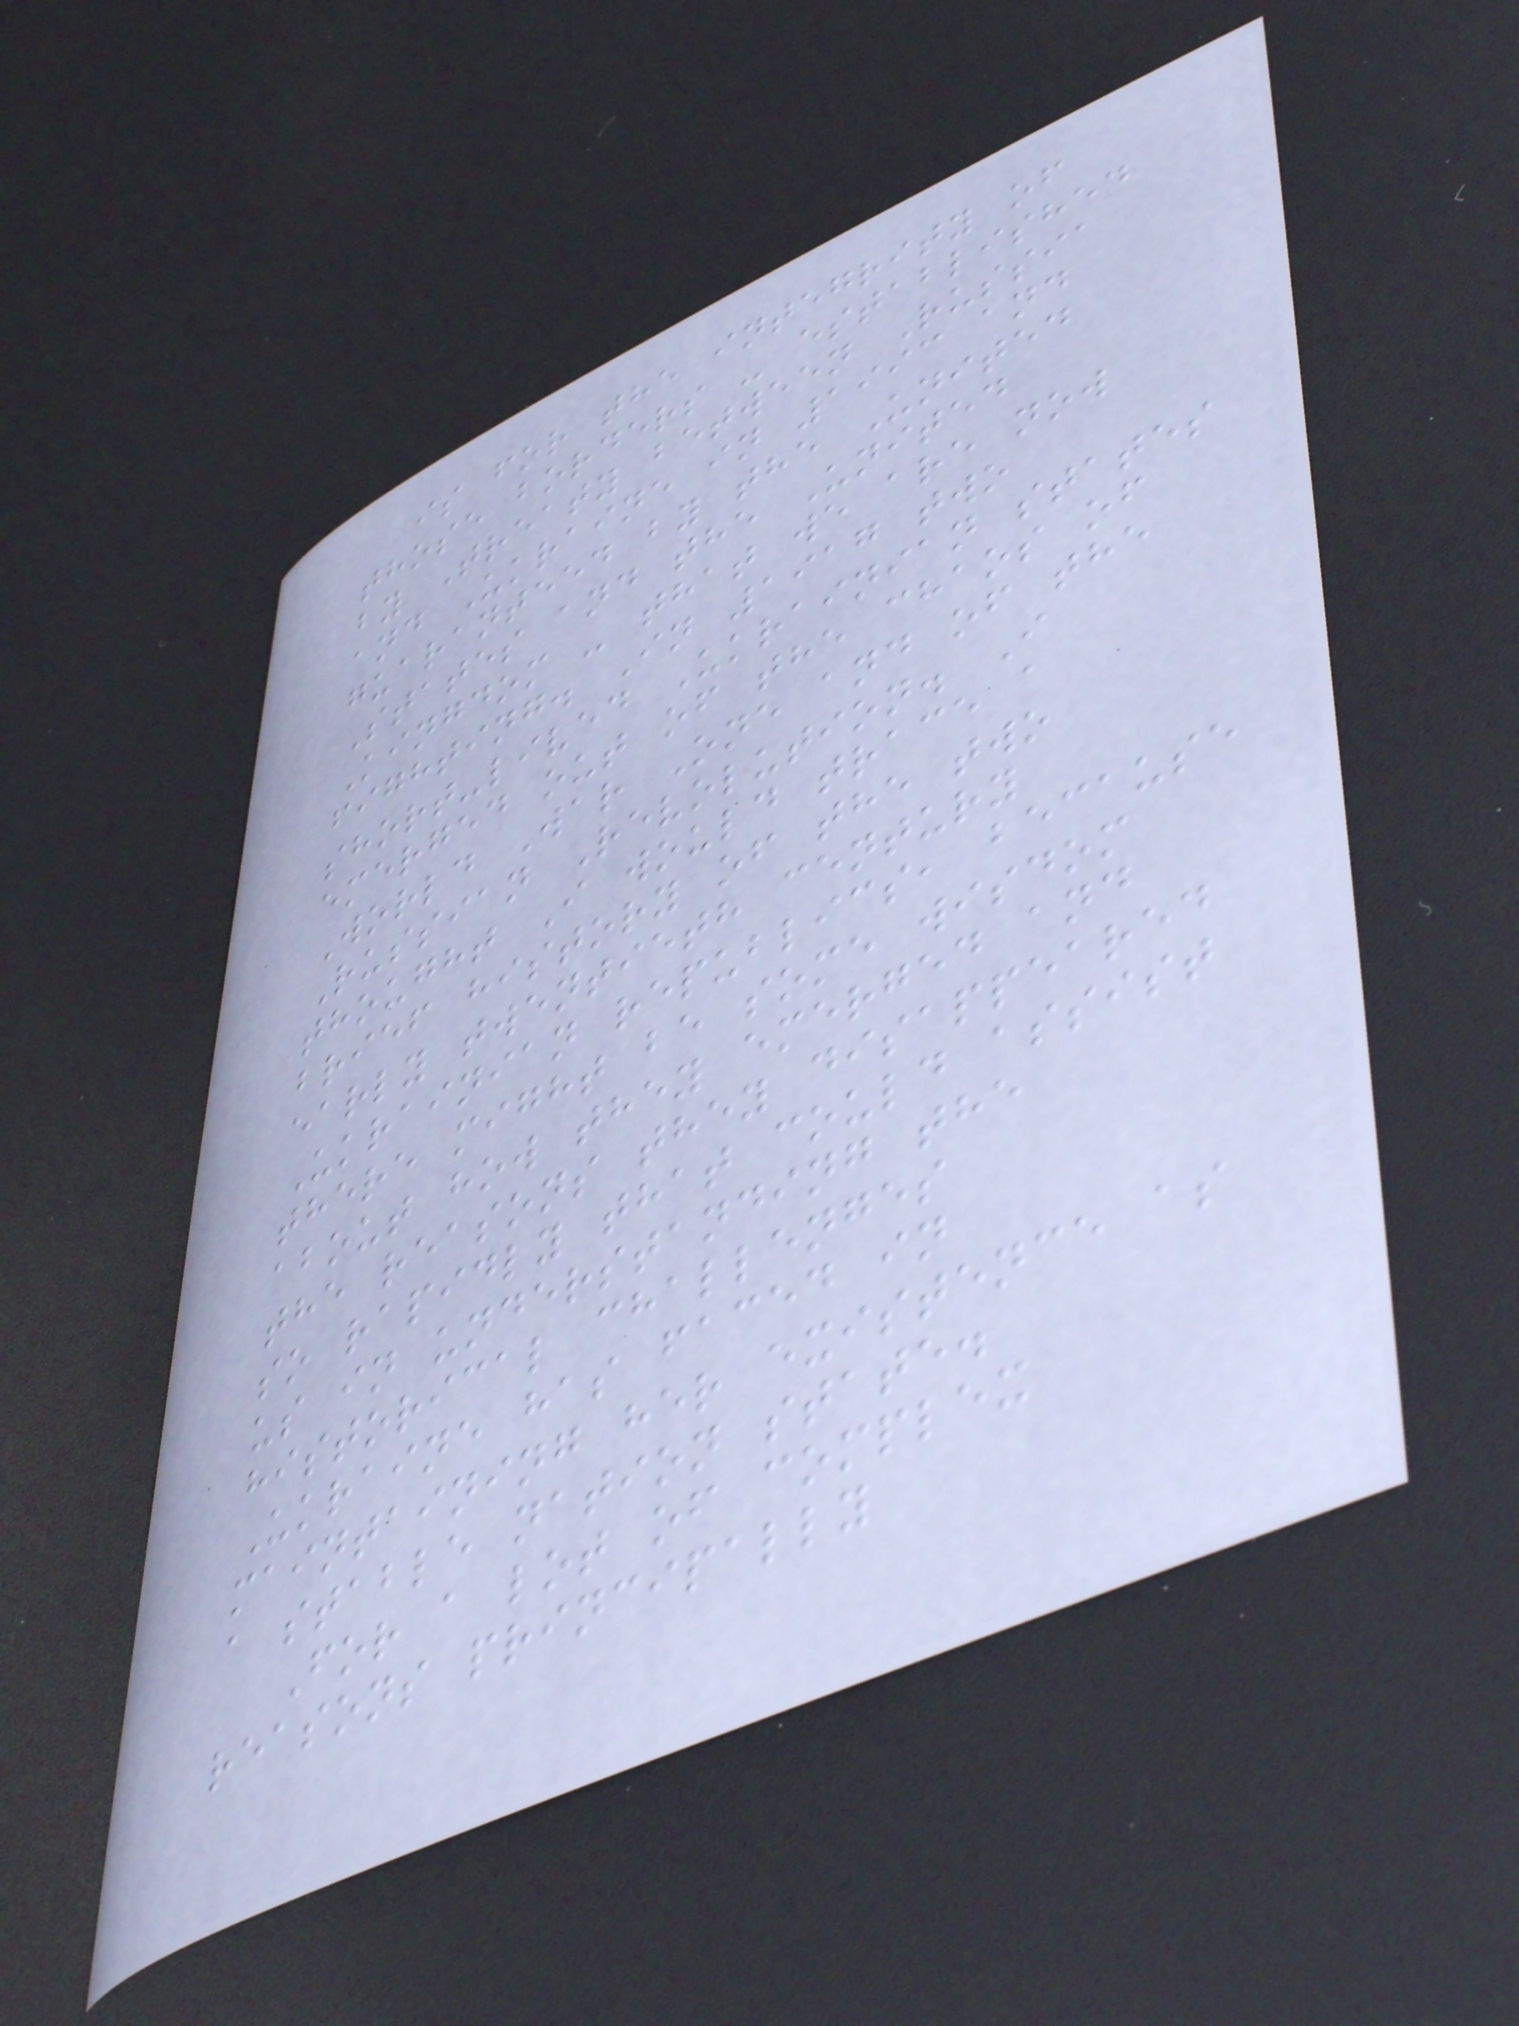is for the integrity of
those borders - established
by Treaty between Russia
and Ukraine in 1993 and
guaranteed by the United
States and the United
Kingdom - that we are now
fighting. In 1917 two
short-lived Ukrainian states
emerged out of the chaos of
World War One and of the
Russian Revolution. I
thought I would trace a
brief history of the two
early twentieth century
Ukrainian republics, because
there might be some wisdom
about how they emerged and
the reasons they disappeared
so rapidly that could assist
us in understanding the
historical challenges
Ukraine has faced in
maintaining her existence as
a stable nation state.
For a lot of complex
reasons principally
